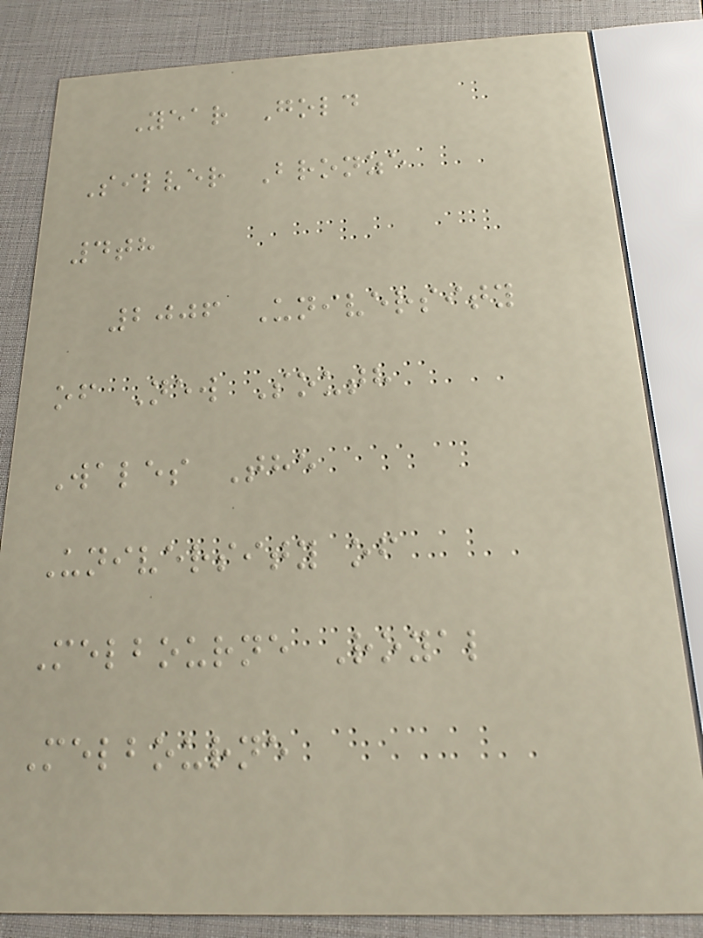Year Gold
Silver Bronze
4th
2006 University
of New South
Wales The
University of
Melbourne Royal
Melbourne
